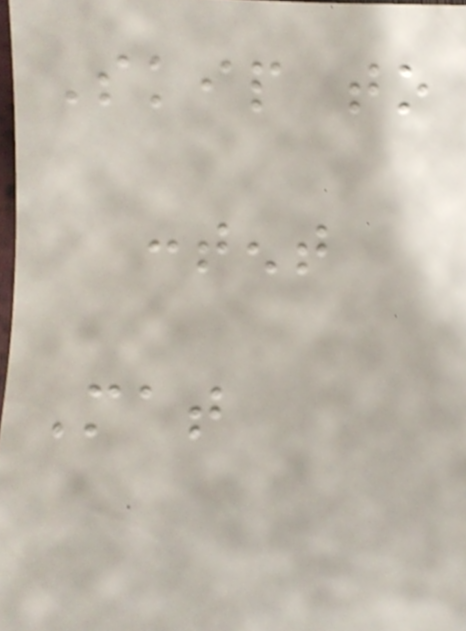Skip to
content
Mat
